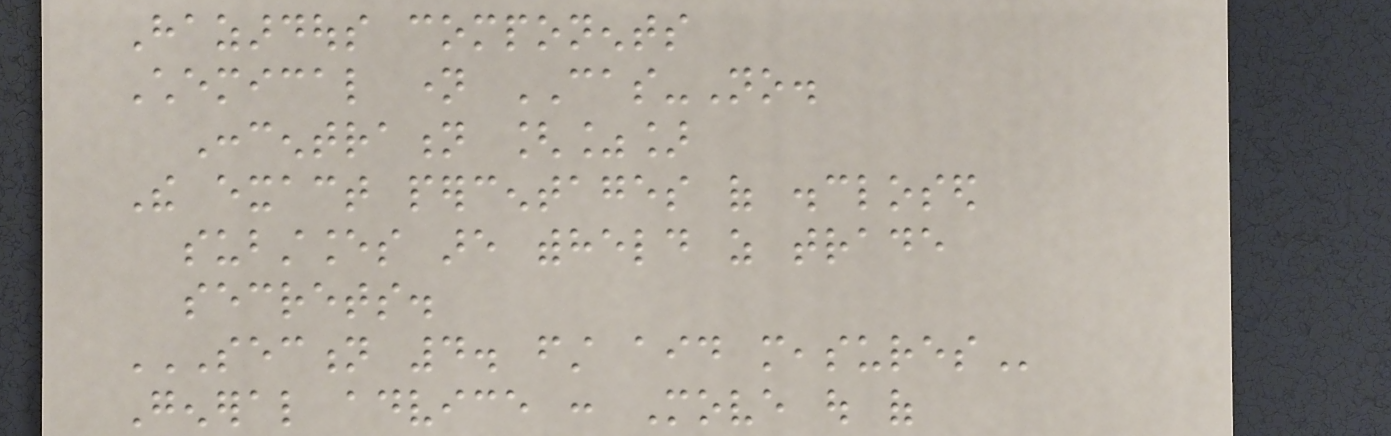Hazardous components
Chemical name CAS-No.
Concentration [%]
The exact percentages of disclosed
substances are withheld as trade
secrets.
SECTION 4. FIRST AID MEASURES
General advice : Move out of
